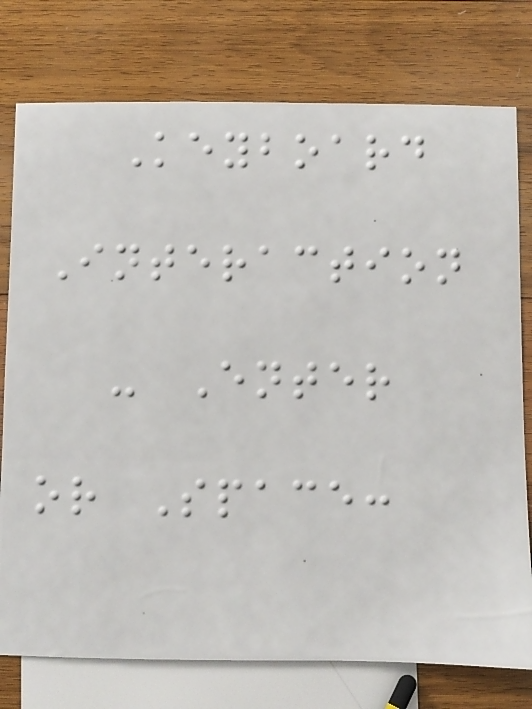Keyboard
Interaction
- Enter
or Space:
